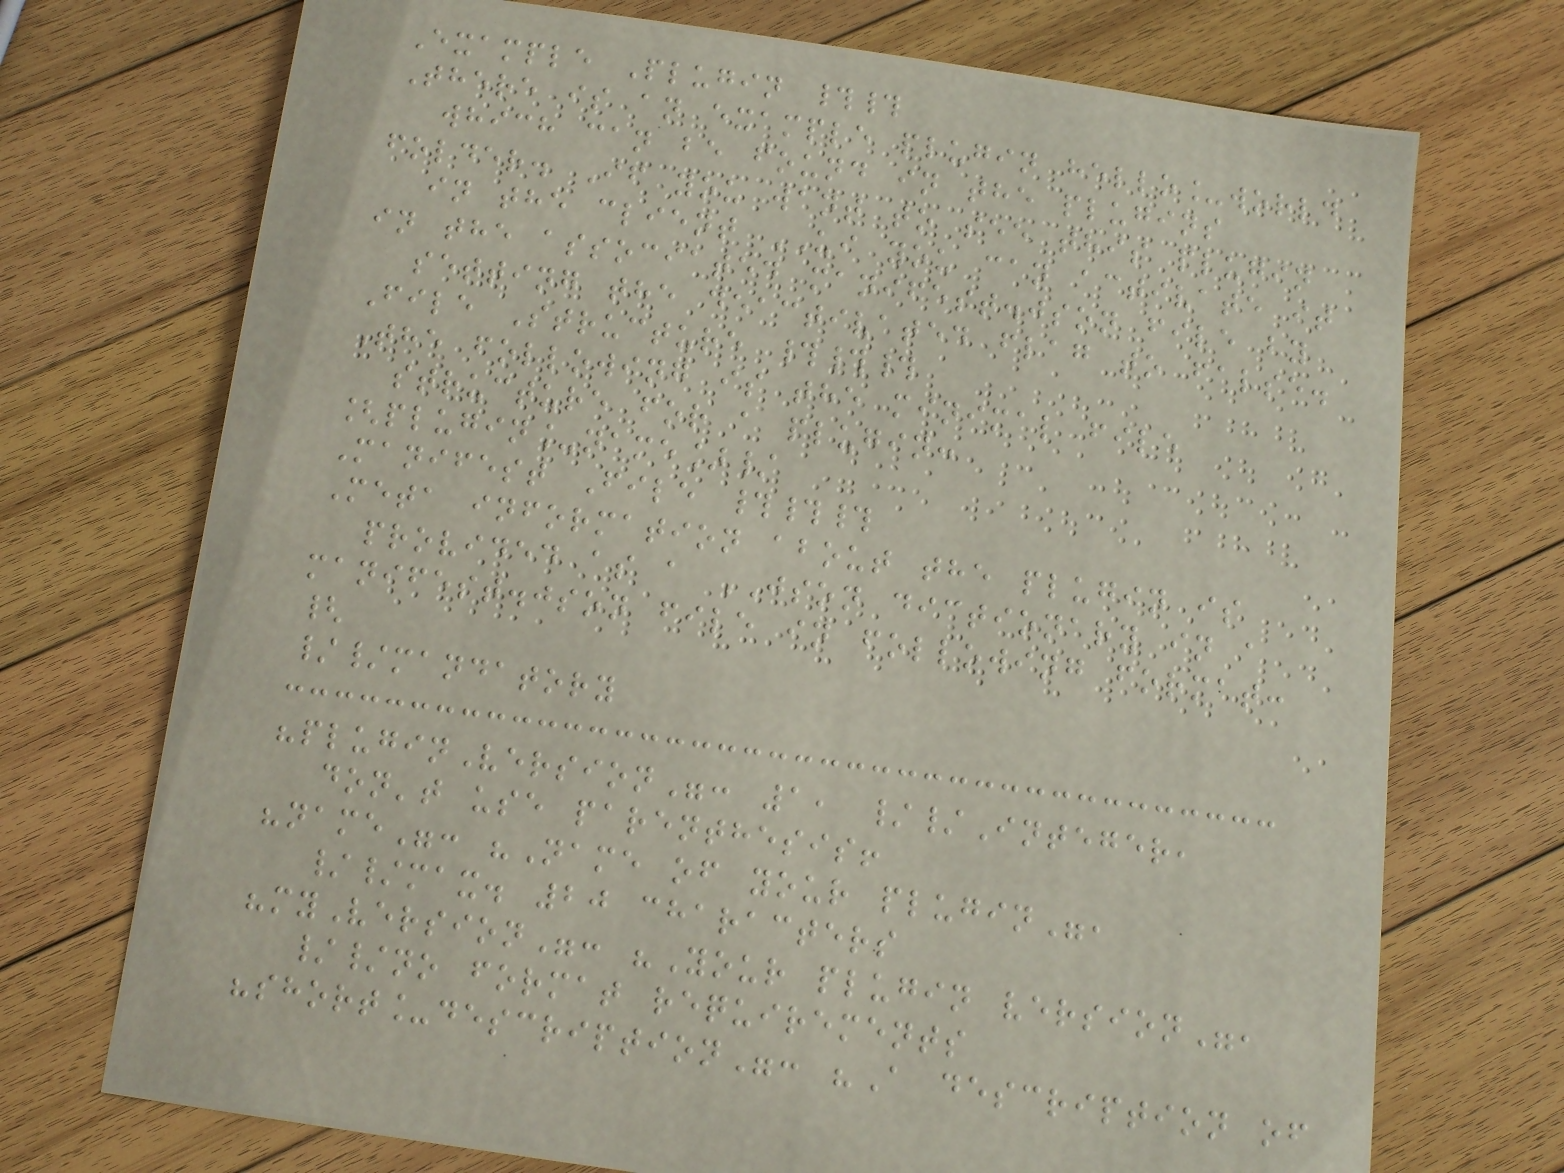Example Plugin ##
There is an example plugin hello_world
which can be found in the plugins
folder. If you want to see this plugin
in the client UI you can activate it
in the associated manifest.json file by
setting the deactivated flag to false.
File Structure ###
The following is the minimal file
structure for a plugin:
[plugin_name]/
Manifest File ###
Meta information about the plugin is
provided as a JSON dictionary in a
manifest.json file in following format:
{
//mandatory
"pluginVersion": 1, //Integer,
don't use parenthesis!
"name": "Name of your plugin",
//max. 20 characters
"myVersion": "Your plugin version",
//no format requirements
"short_description": "A description of
